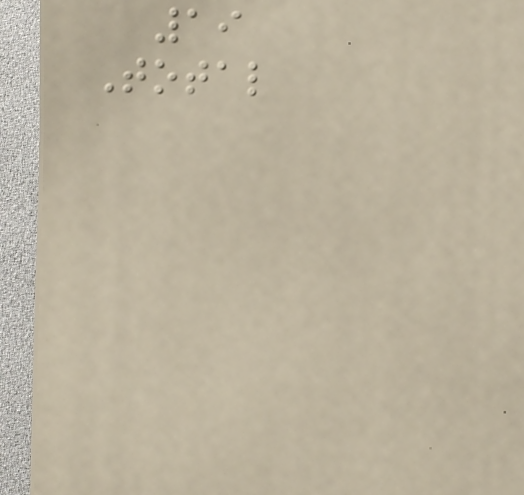19
Total
